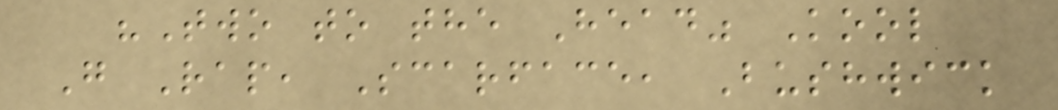"Two to the Head" Kool
G Rap, Scarface, Bushwick
